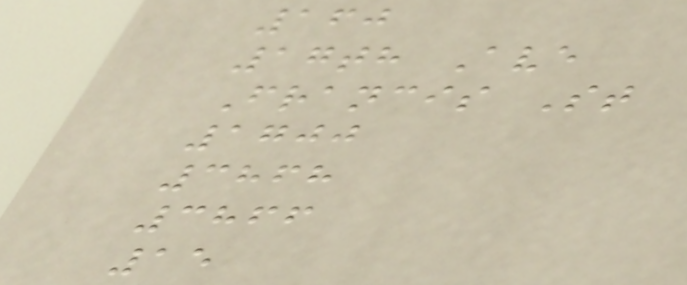160
17th Ave
Francis St
1700
3868
3866
15
